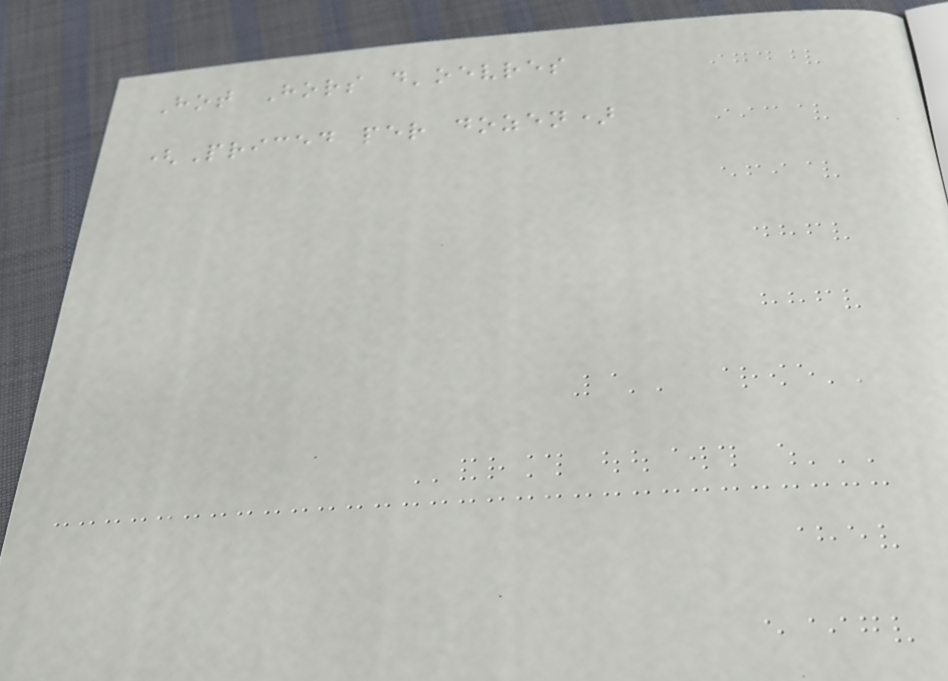Hot Hors d'oevres
(Priced per dozen)
